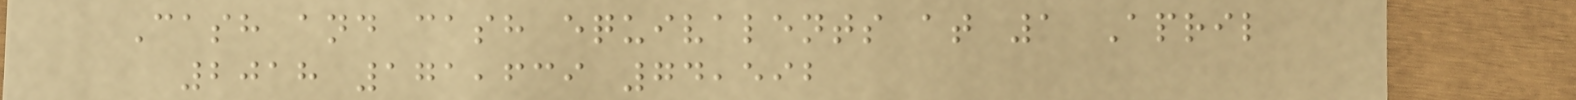Cash and cash equivalents at 1 April
2018 171,639 74,592
